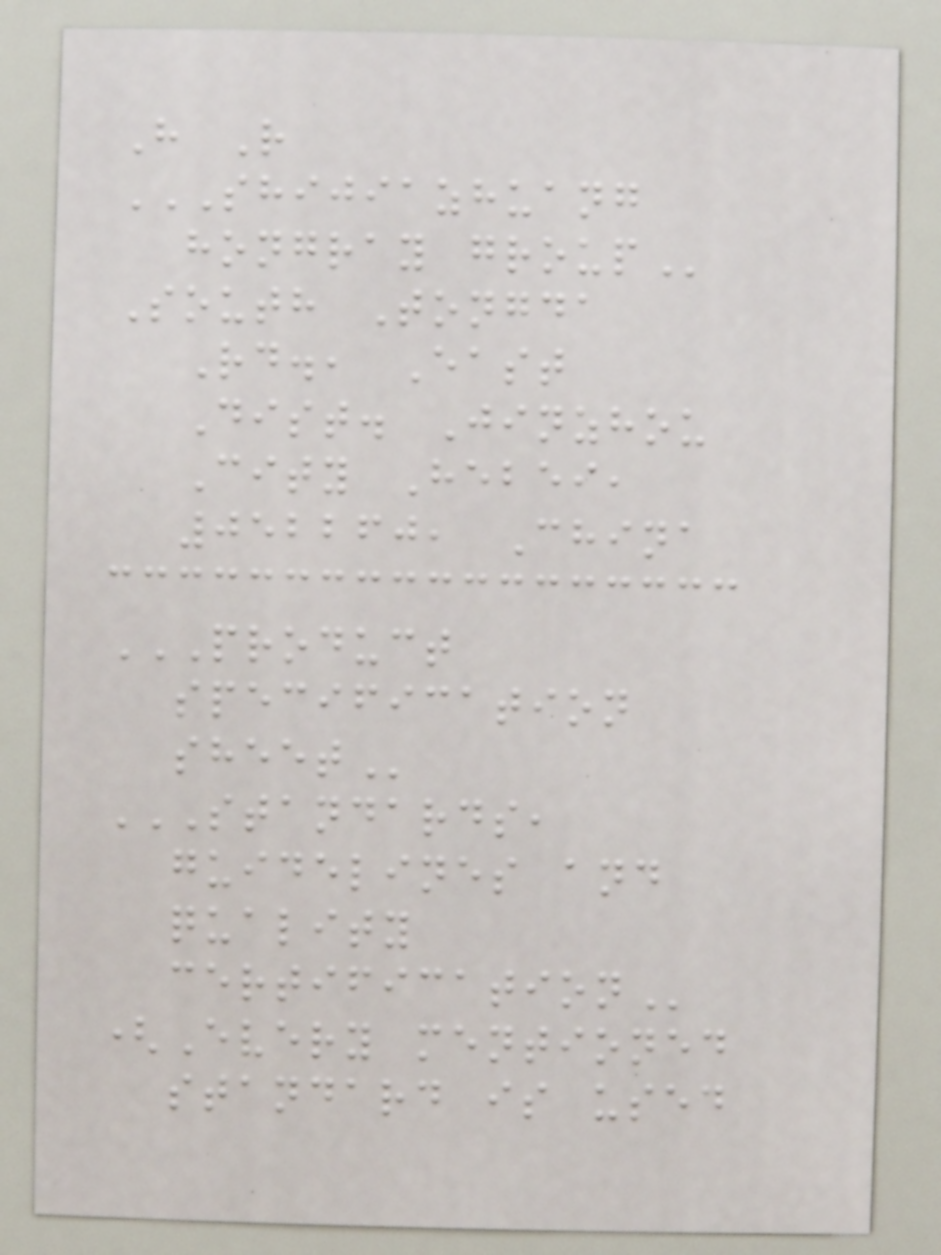H R
SHIJIAZHUANG
HONGRAY GROUP
South Tongda
Rd., East
Dist. Jinzhou
City Hebei,
052260, China
PRODUCT
SPECIFICATION
SHEET
STANDARDS,
GUIDELINES AND
QUALITY
CERTIFICATION
(Every mentioned
standard is used
